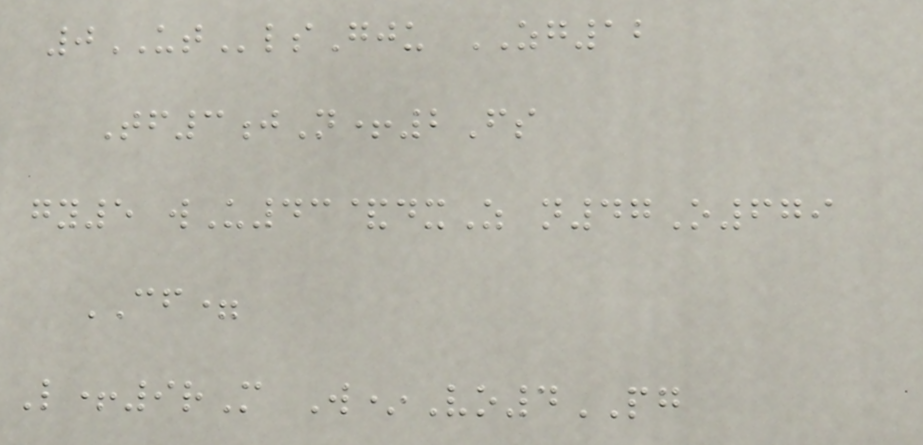0UTlsGju ZG12
Tf3jN+2Fs
gy5 wU43&dxZ n47O679
CF=
L+9rM W*Vo4PG
